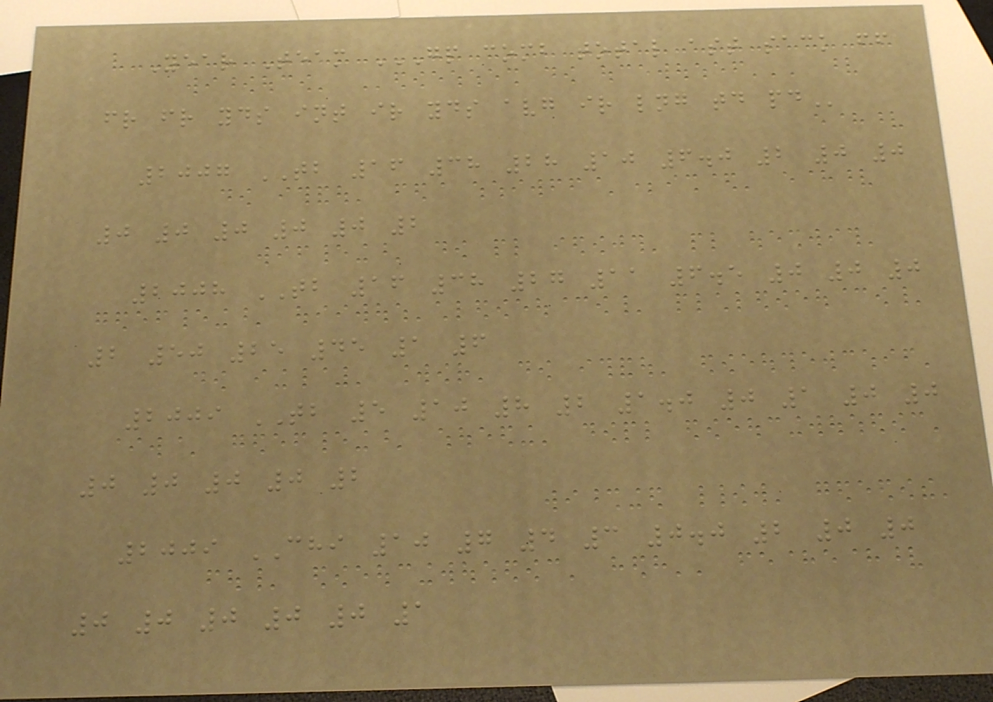Year Team GP COMB TOTAL AST SACK FF
FR FR YDS INT IR YDS AVG IR LNG TD PD
2007 TB 16 38 28 10 6.0 2 0 0
0 0 0 0 0 2
2008 TB 16 38 27 11 6.5 0 0 0
2 50 25 45 1 6
2009 TB 5 10 8 2 1.0 0 1 0 0
0 0 0 0 2
2009 CHI 10 7 4 3 0.0 2 0 0
0 0 0 0 0 1
